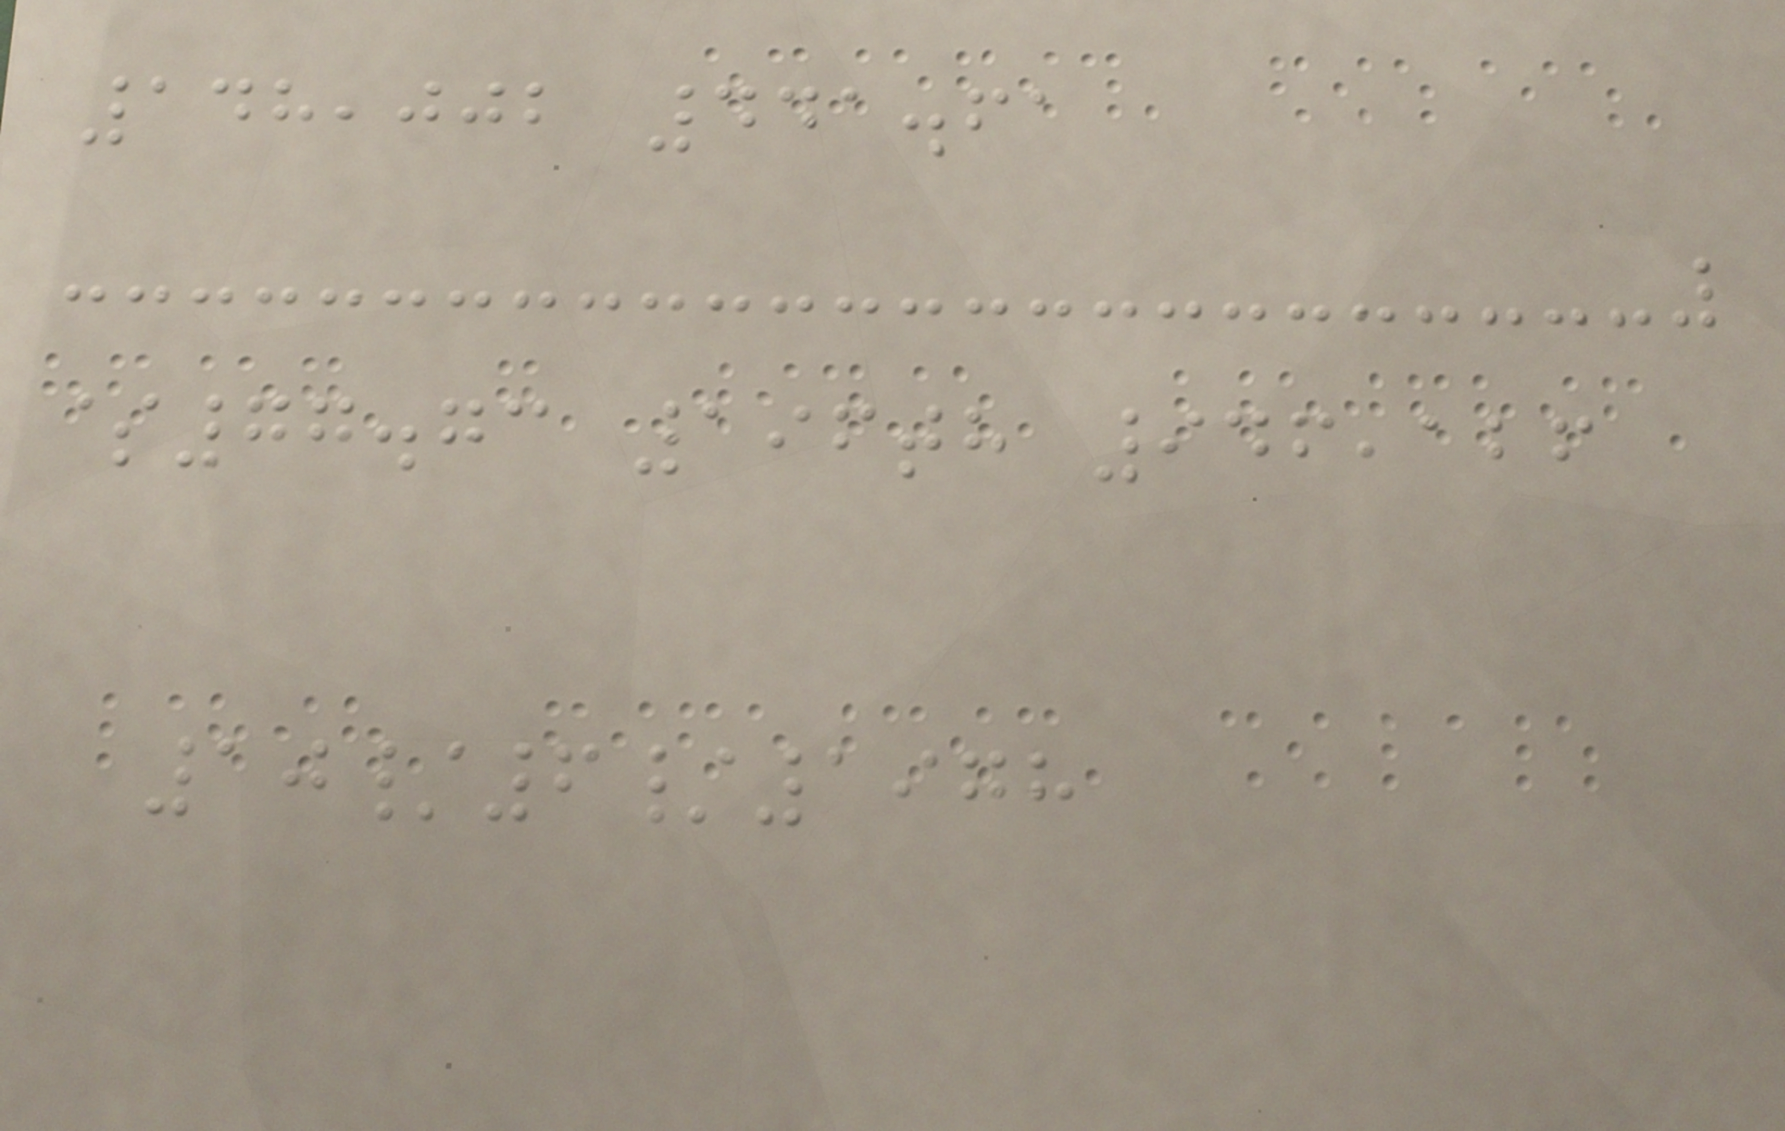148,002 441.61
$77.73 196th 946,126
10/6/1978
